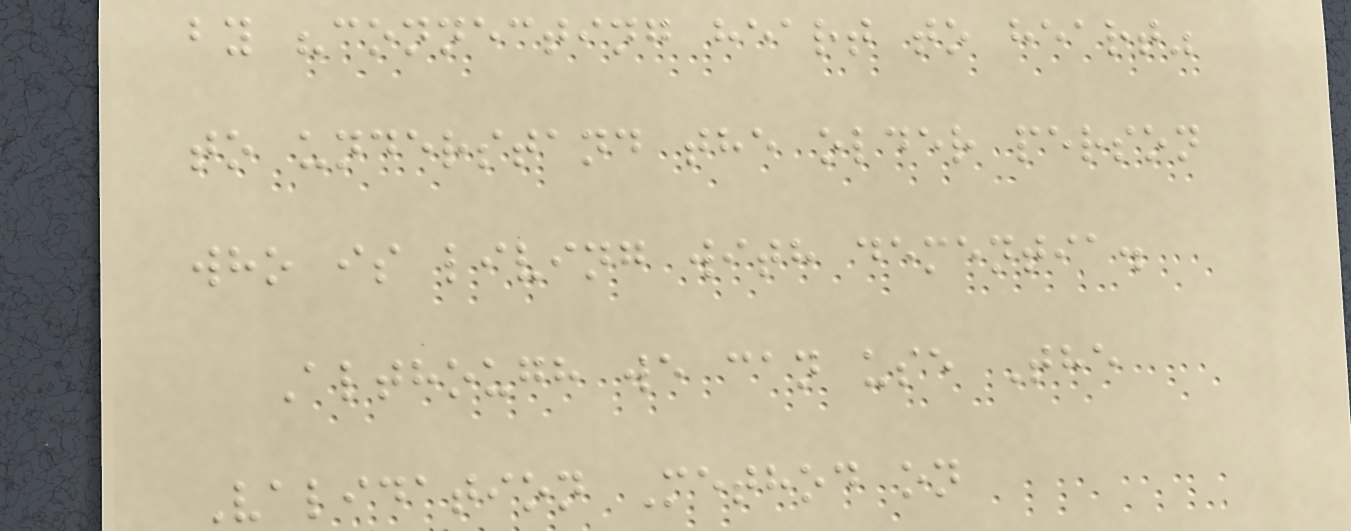by "connecting heart to heart"
to understand the older person
who is living with dementia.
Although we can use The
Validation Method on
